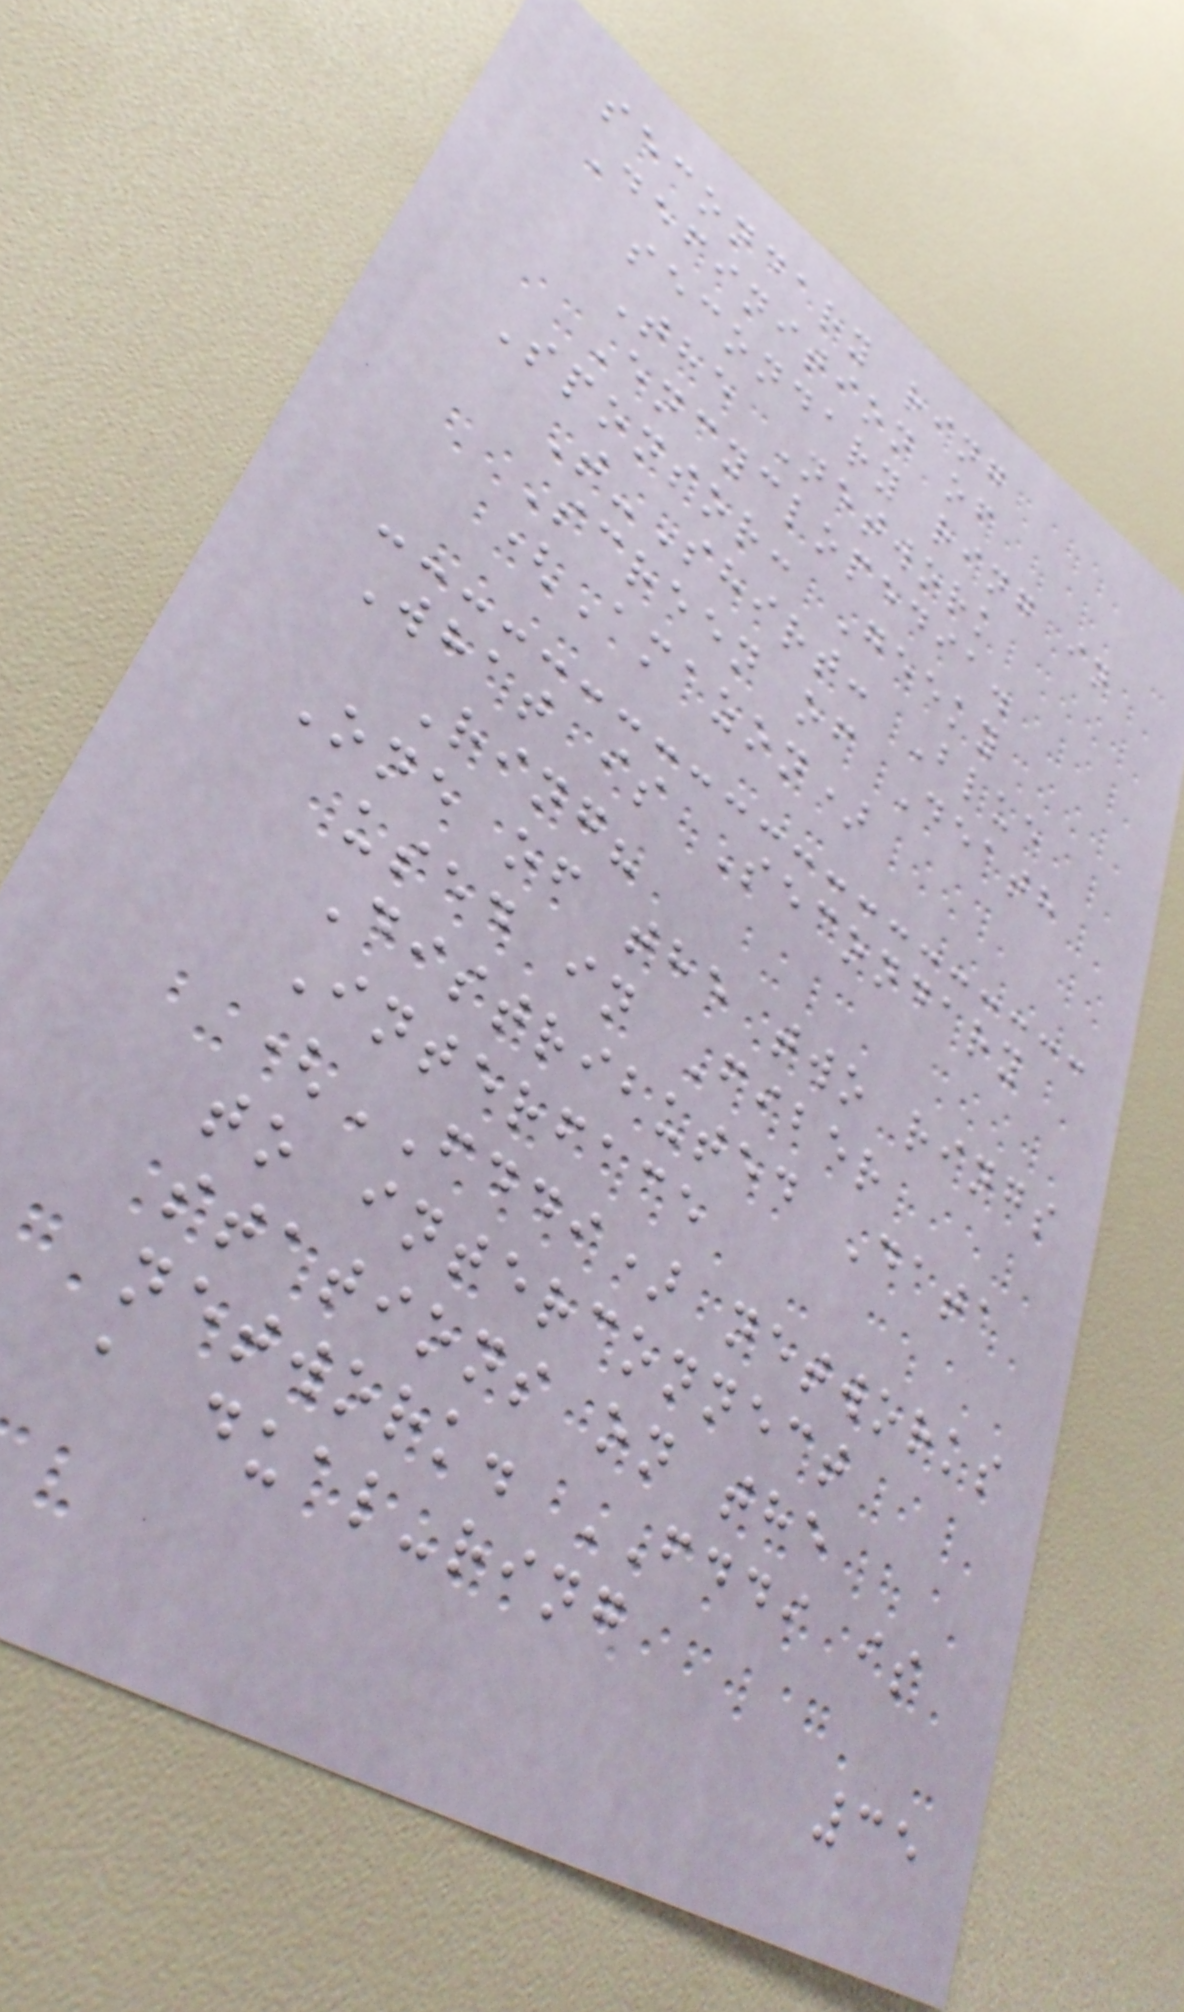secondary ring
Definition of
secondary ring in
The Network
Encyclopedia.
Sponsor: Geeky
T-Shirt: Blue
Screen of Death
(Amazon)
What is Secondary
Ring?
One of the two rings
used in Fiber
Distributed Data
Interface
(FDDI) networks
to interconnect
stations on the
network. FDDI is
a dual-ring
35
